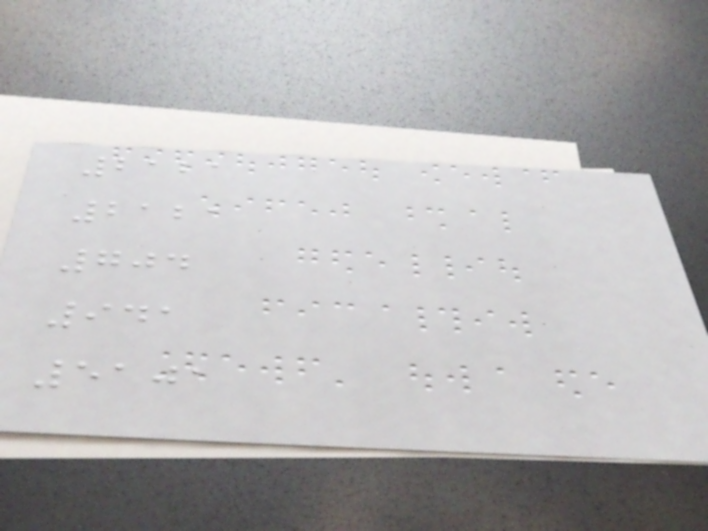2121
2121
704
941
5101
